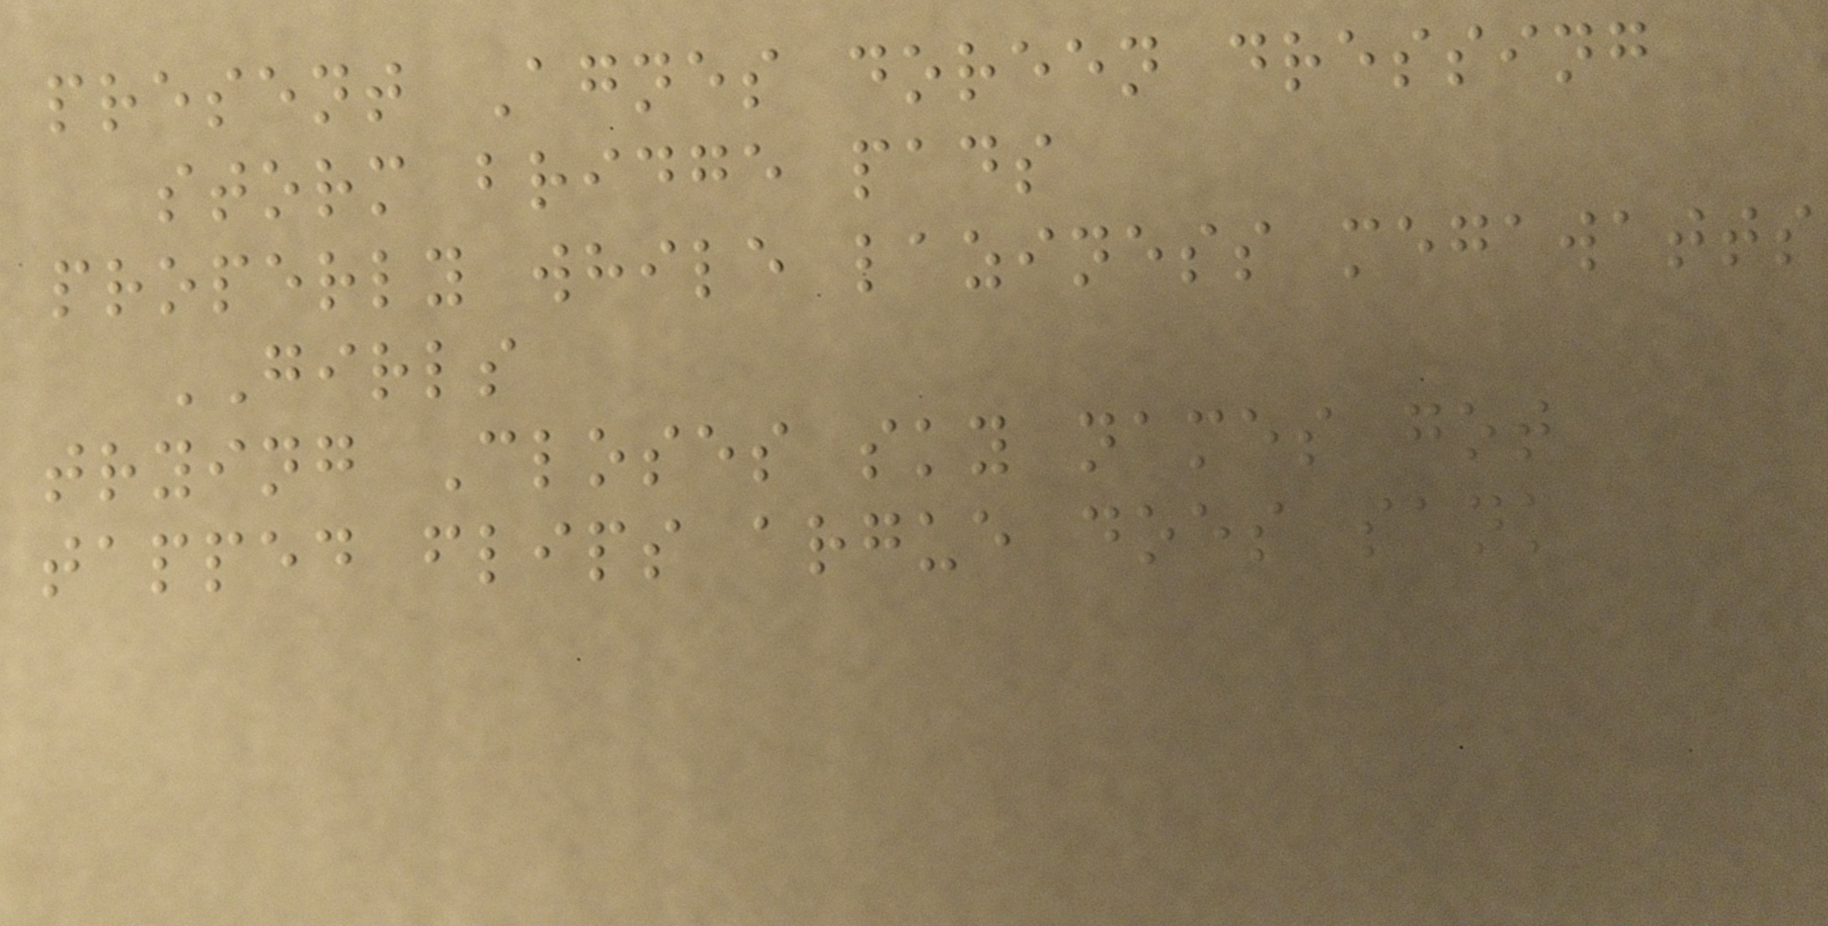present Agnes doreen dressing
storm bridge pads
properly while laziness megawatts
GIRLS
trying Closes sky names got
tapped flips argue does sank
